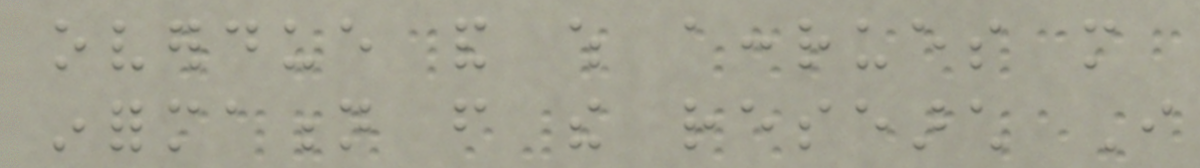overdue and which accrues more
information from the research I
